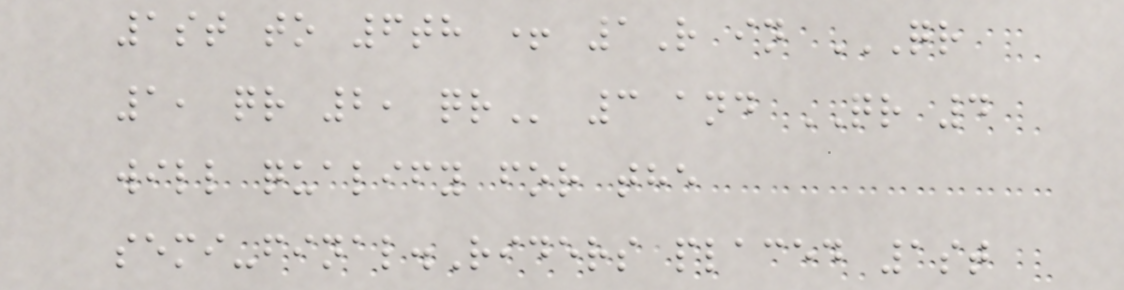1st to 6th + 1R in QR
1, QR 2, QR 3 and QR 4
will qualify for the
semi-final.Riders placed 1st
